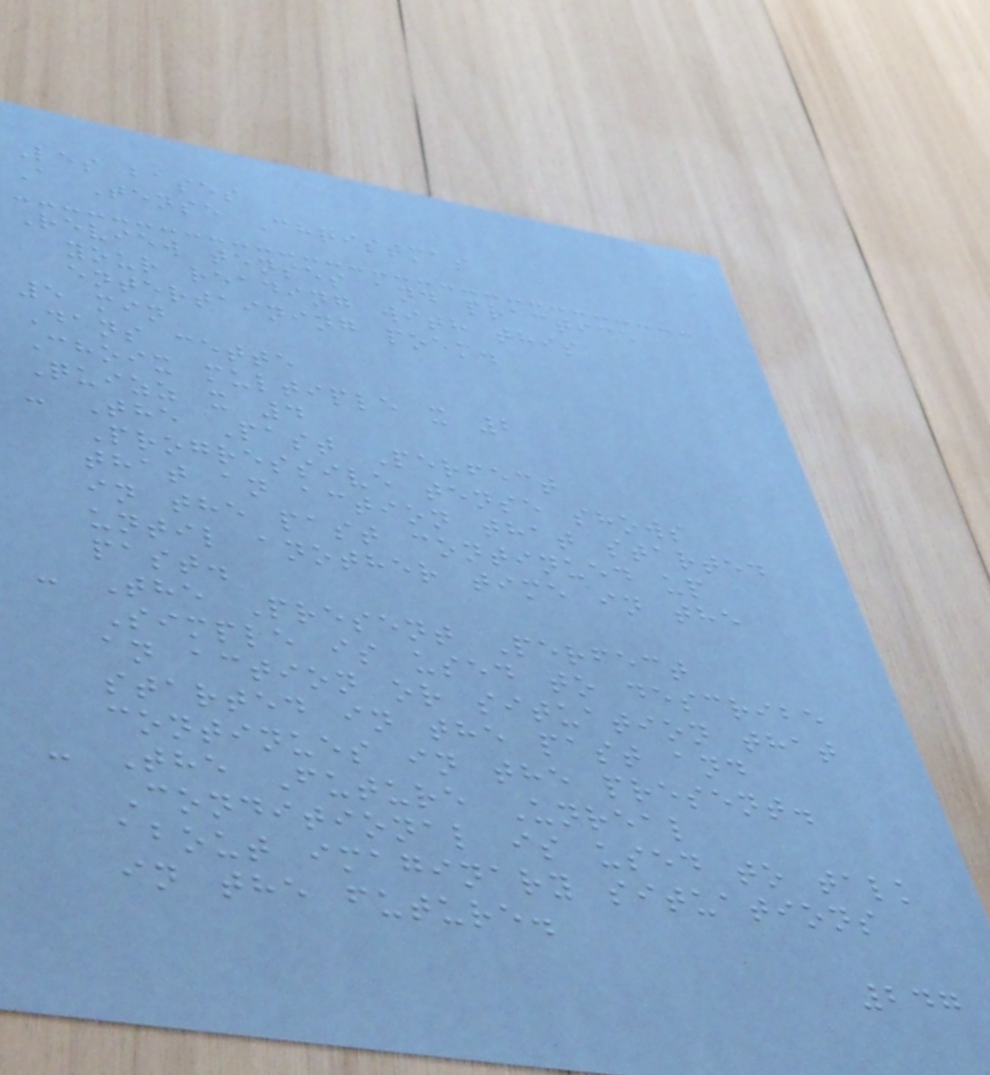Les bases
A Tense Christmas
Review tenses and practice
your reading with this
entertaining poem.
5 min
Dans cette
Choix multiple x 2
Quizz x 4
- The Past Perfect
Progressive tense shows
that an action that started
in the past continued up
until another time in the
past.
- The Present Perfect
Simple is used to describe
an action or situation that
started in the past and
continues in the present.
- The Future Unreal
Conditional is used to talk
about imaginary situations
in the future.
247
